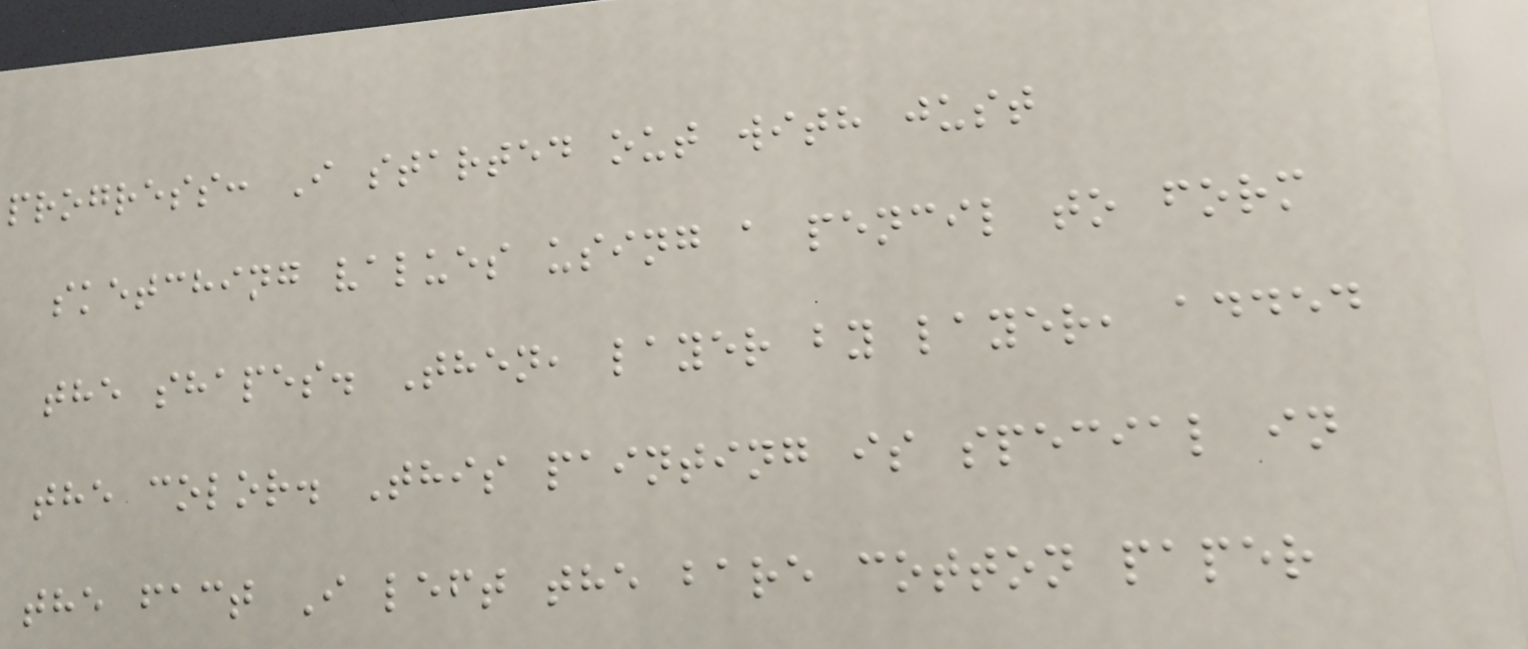progress: I started out with just
sketching values using a pencil to form
the shapes. Then, layer by layer, added
the color. This painting is special in
the fact I left the bare cotton paper
